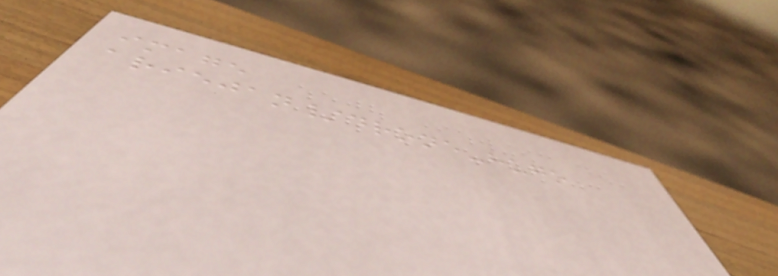image
ariejan/drone-hugo
